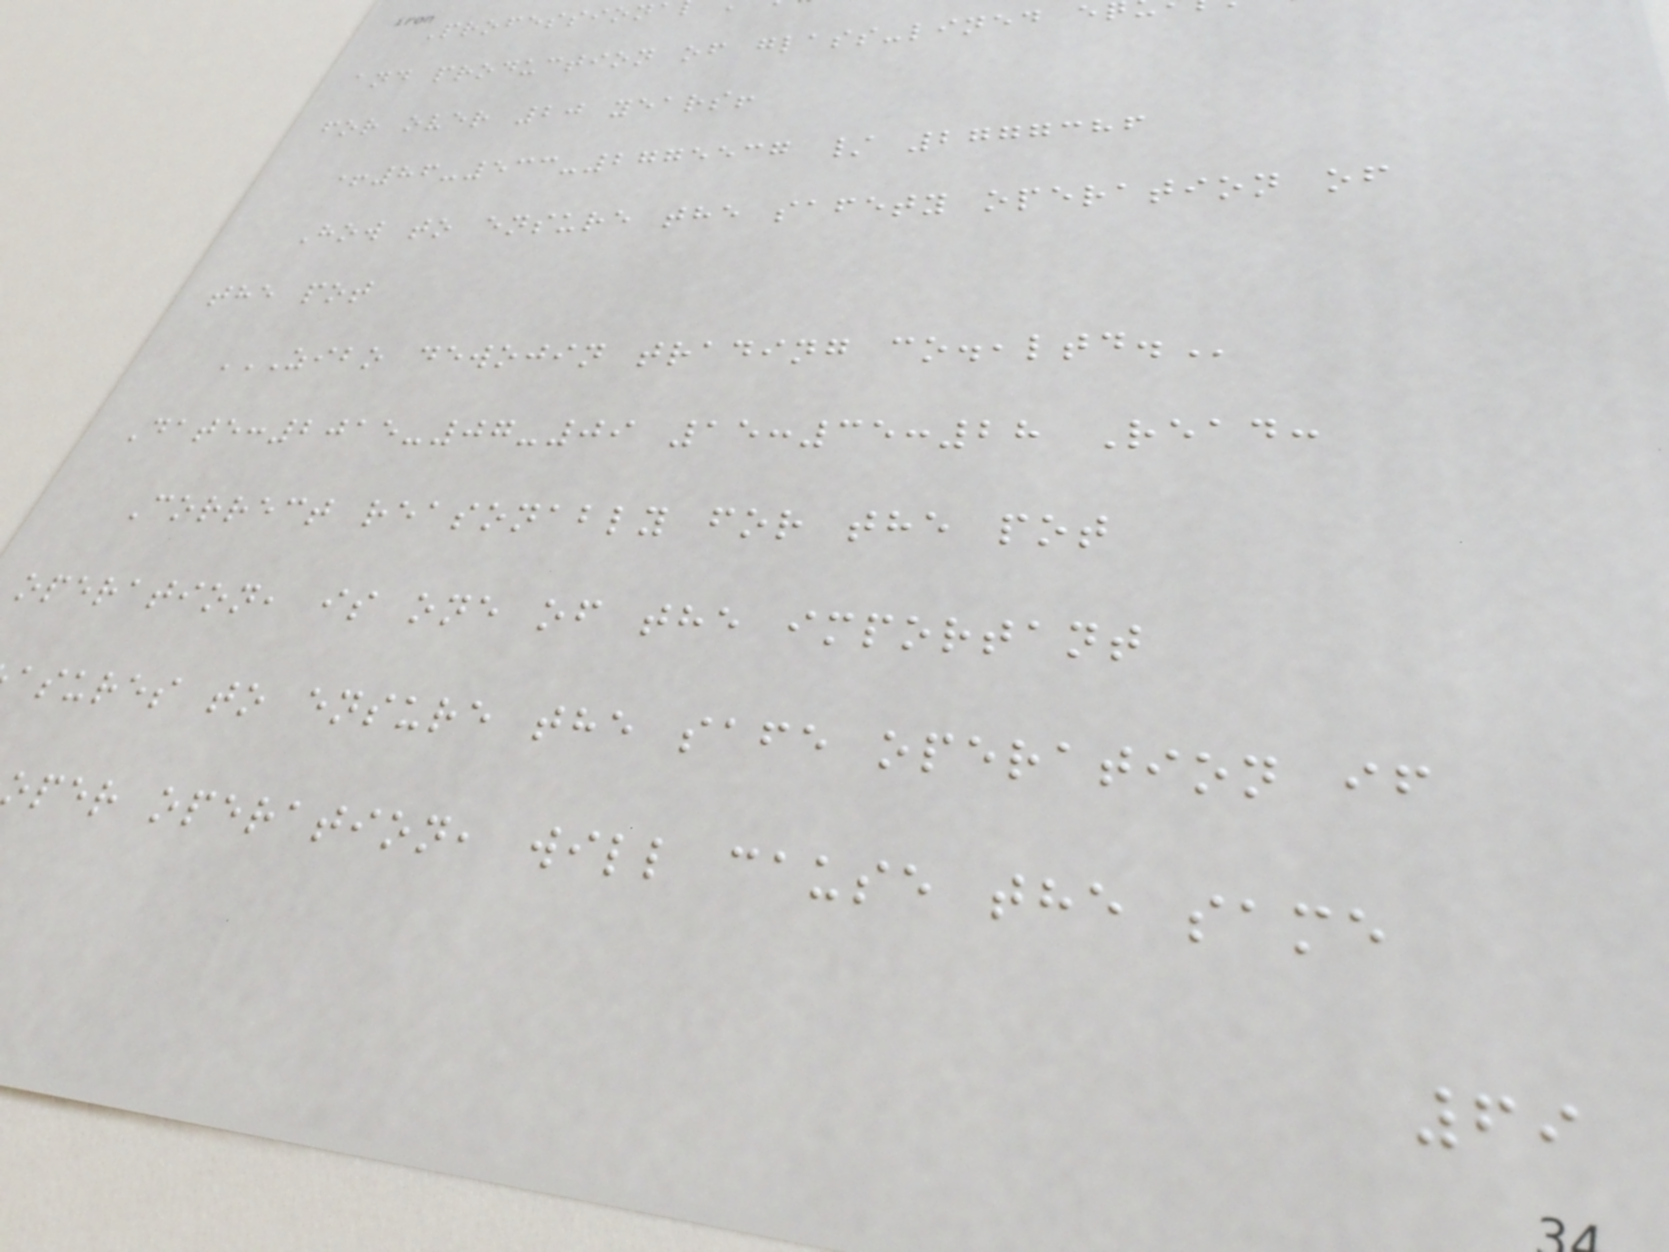Profession
and production of glass-lined e
for over 20 years!
+86-533-2775537 / 2777386
How to ensure the safety operation of
the pot
ZIBO DEWOJIN TRADING CO.,LTD.
Date:2015-07-09 15:35:28 Read:
Correct reasonably for the pot
operation, is one of the important
asures to ensure the safe operation if
oper operation, will cause the same
69
